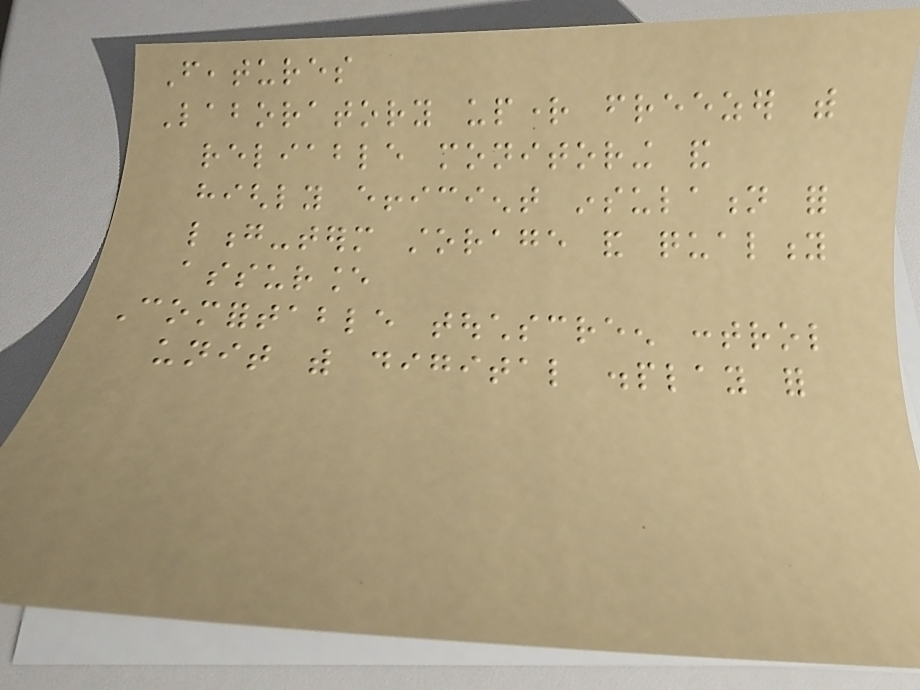Features
Laboratory upright freezer with
reliable monitoring and
highly efficient insulation for
long-term storage and quality
assurance
Comfortable touchscreen control
unit with digital display for
